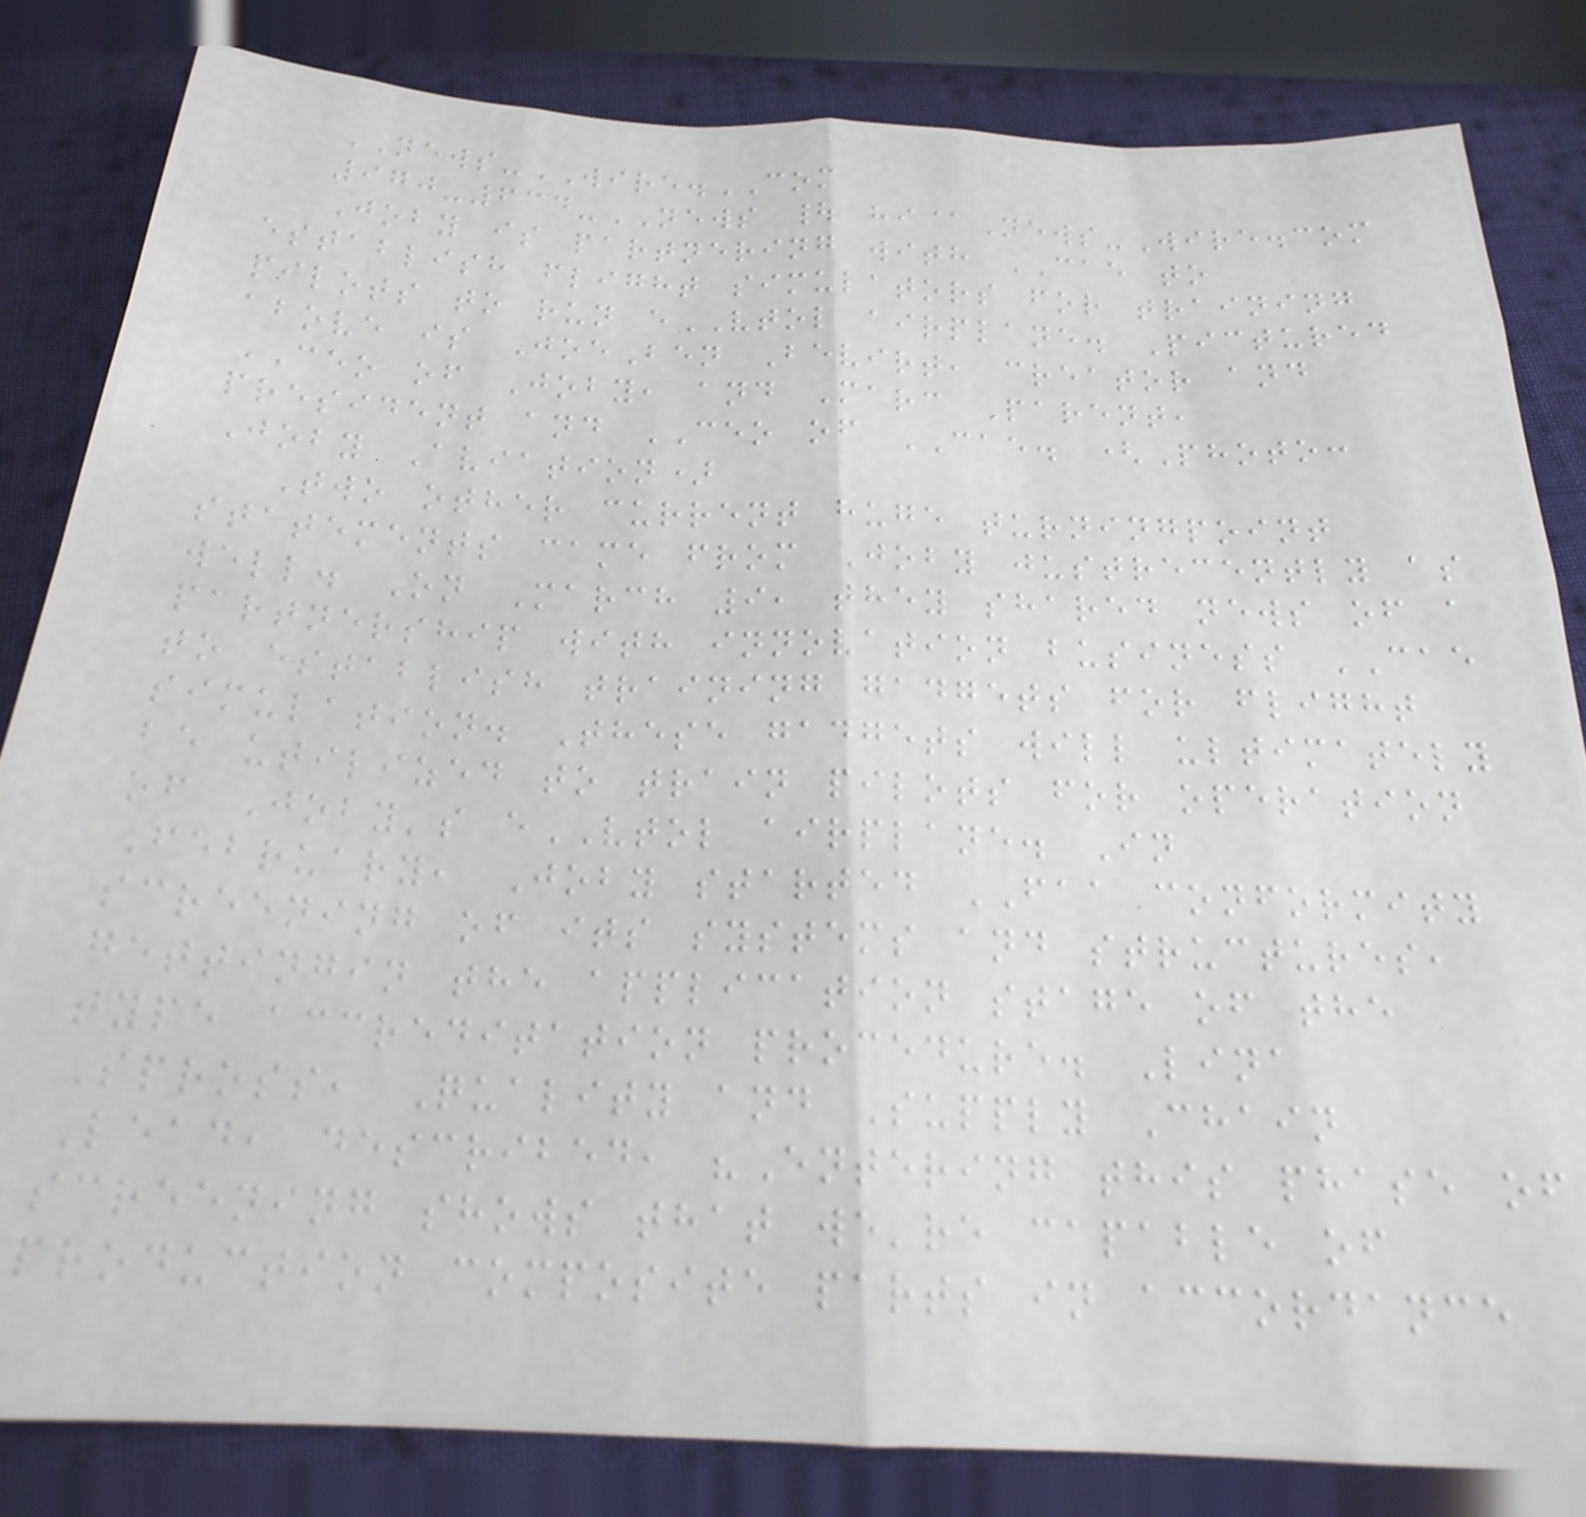NEWS-WIRE.COM
970-634-NEWS | hi@News-Wire.com
Joby is partnering with CAE to
establish flight simulators for training
pilots to run eVTOL airplane. Pictured
above is JoeBen Bevirt, creator and
CEO of Joby, and Marc Parent,
president and CEO of CAE. (Photo:
Joby Aviation)
Two other current huge turningpoint
statements came from Joby justrecently as
well. On March 9, they shared news of a
partnership with innovation business CAE
to establish training gadgets for flight
simulation. These gadgets will ultimately
be utilized to train pilots for operation
of Joby's eVTOL airplane. In
February, Joby started FAA conformity
screening of its systems and structures,
gettingin the application stage of the
type accreditation procedure. Lina
Spross, Quality and Supply Chain
Lead, described, "Entering this phase of
screening shows that we're capable of
production composite parts in accordance
